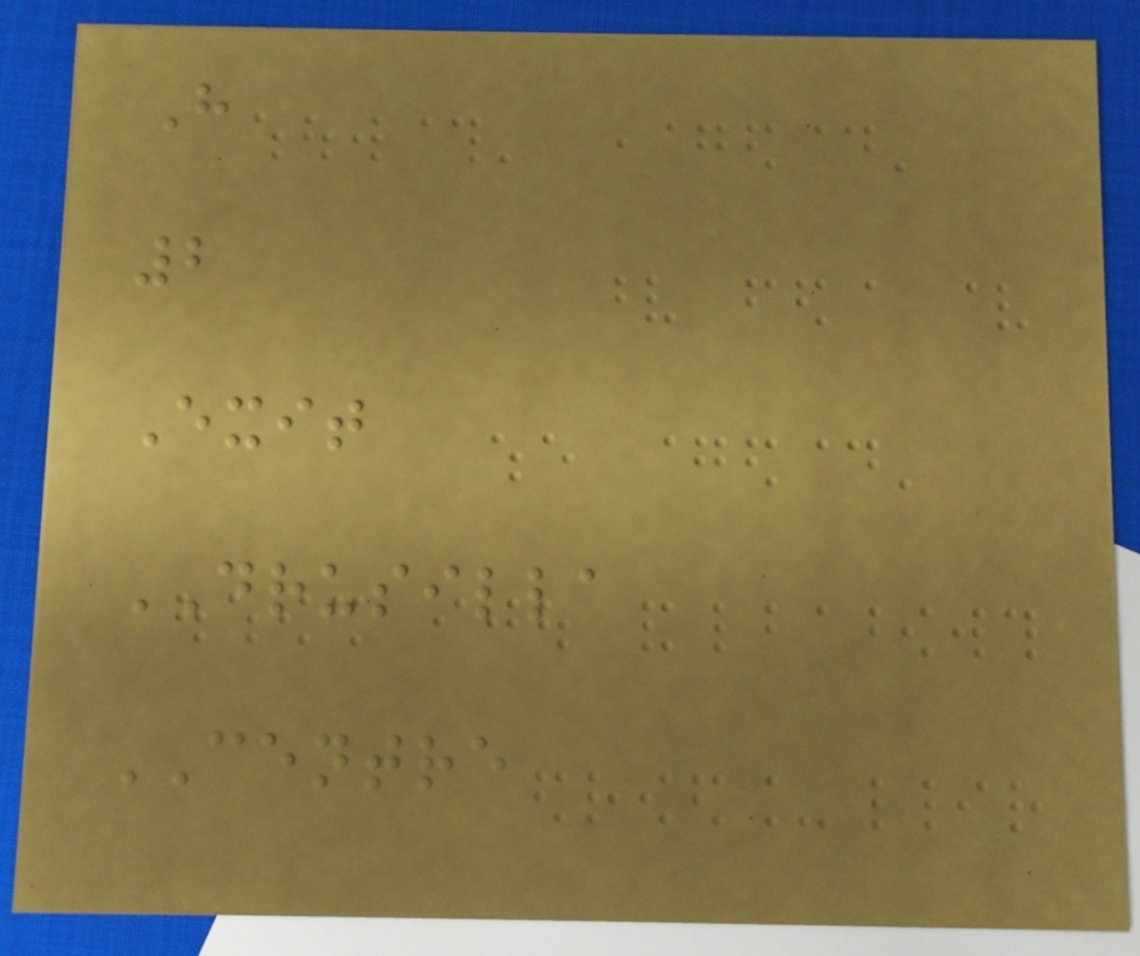H
2
Exit
DRUSILLA
CENTRE
